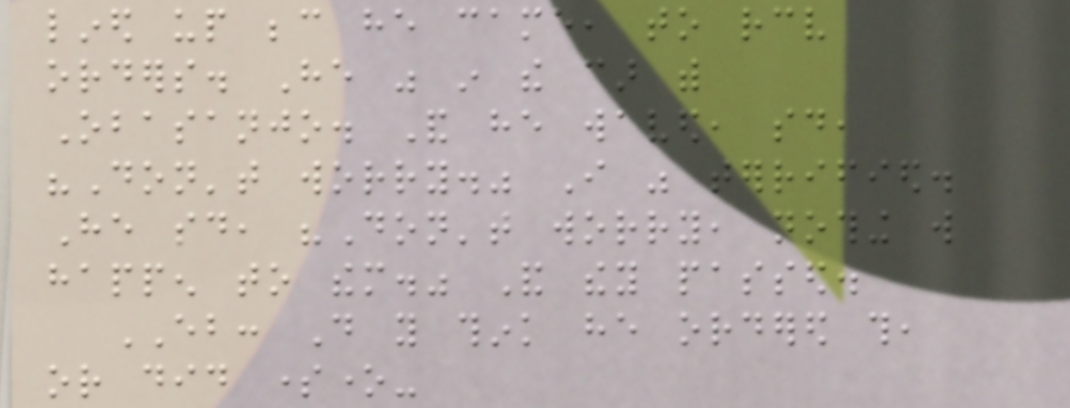lined up because he came, to receive
orders. He was in the car with
Obasanjo. And he waved, said,
"Don't worry." I was terrified.
He said, "Don't worry, nothing will
happen to them." And they passed.
EB: Do you think he ordered this,
or did someone-
